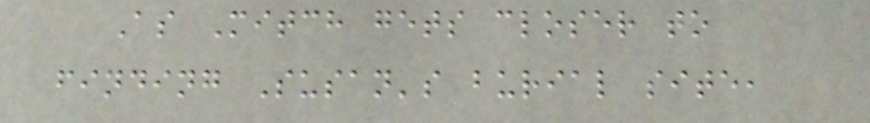As Mitch gets closer to
finding Susan's burial site,
